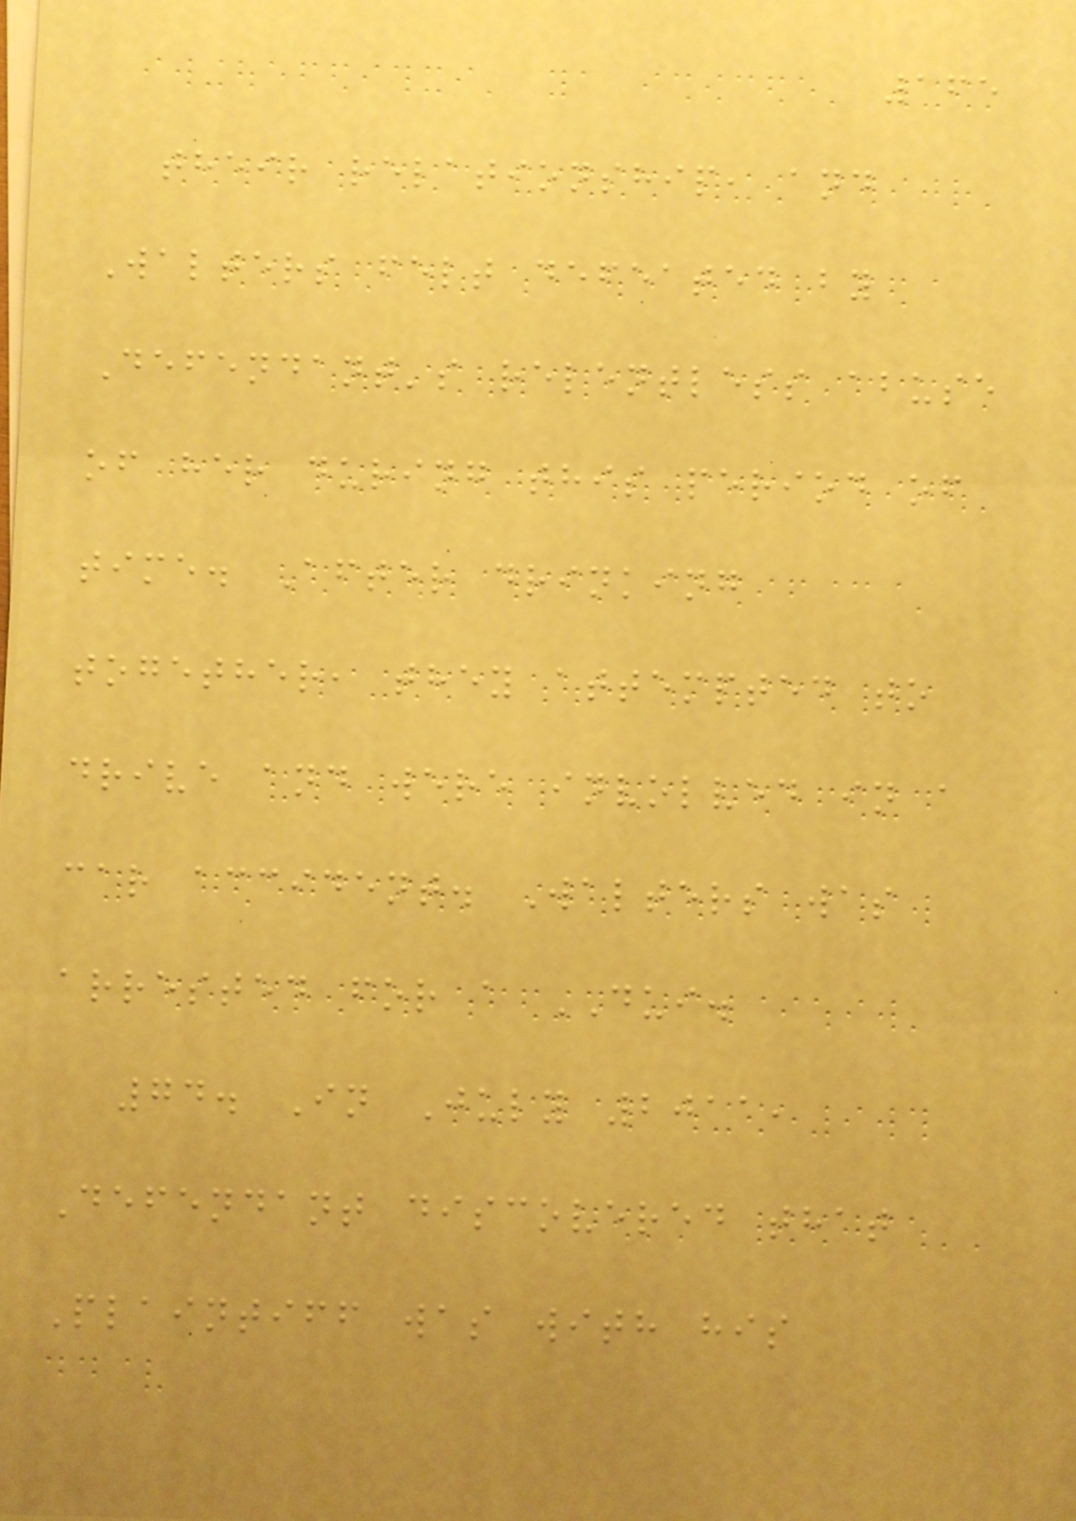165
their relationship, and
Walters felt defeated by
Defendant's relentless abuse
of her during this period of
time. After drinking
together, they attempted to
drive and were involved in a
car accident. Walters was
arrested for a DUI.
74. In July 2011,
Defendant discovered that
Plaintiff was with his
